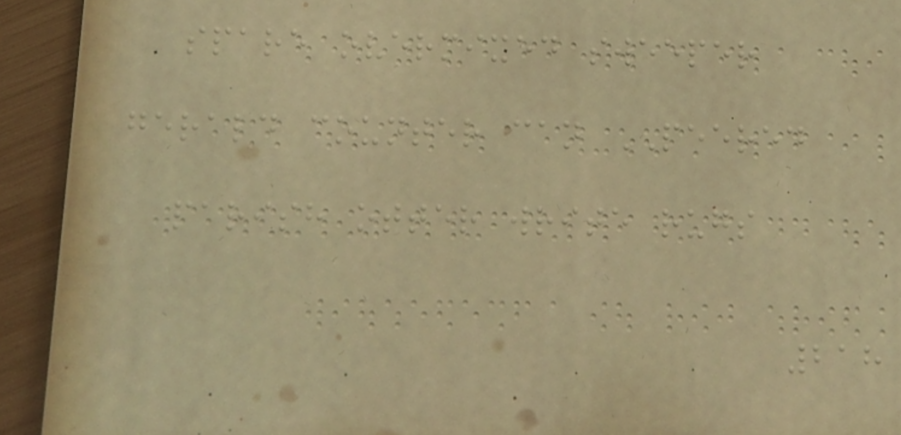spare overmixed sweeper
gerald counter can PEERED
parish otter write rugs
218
